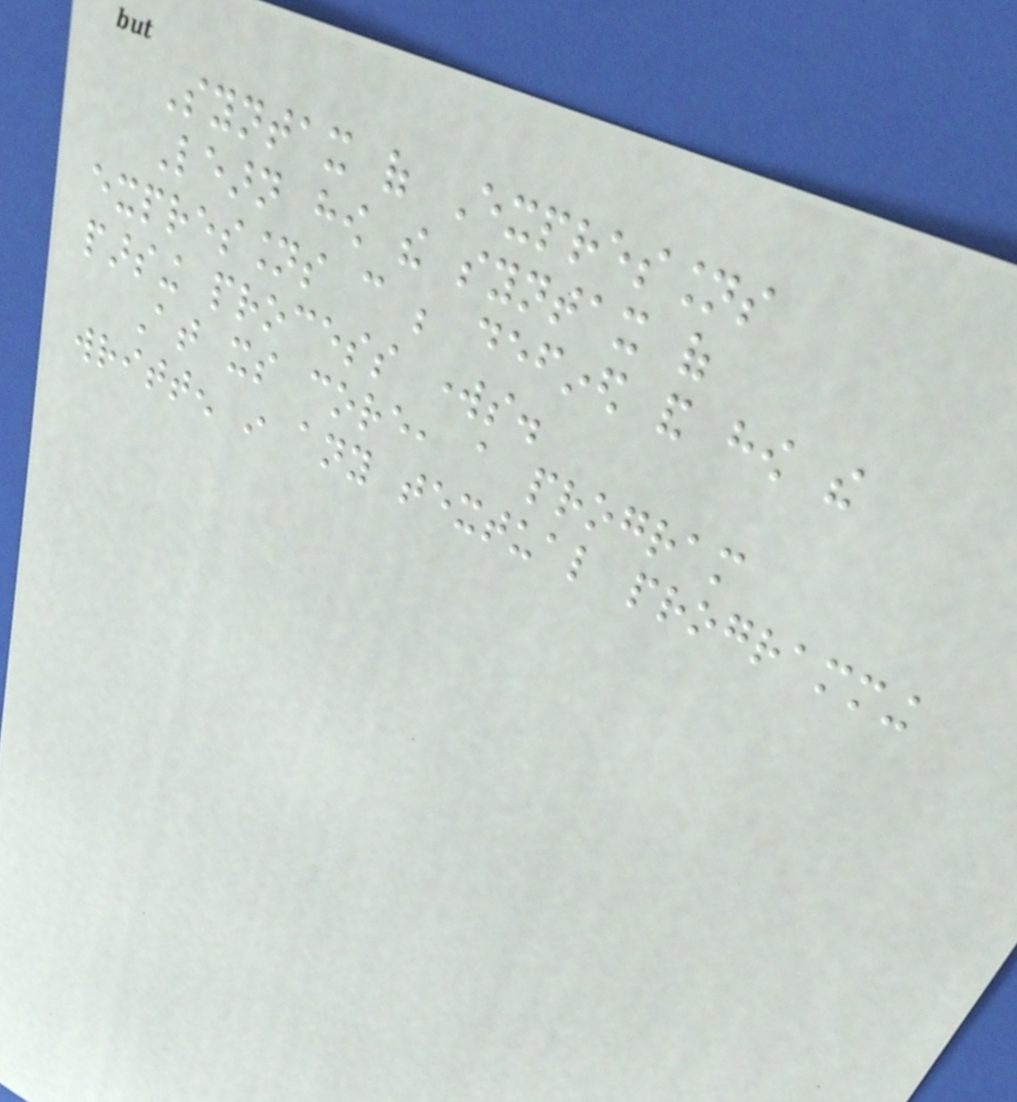Syntax of Expressions
Learn how the syntax of
expressions can be defined and how the
parsing process works.
At its core, a program
written in any textual programming
